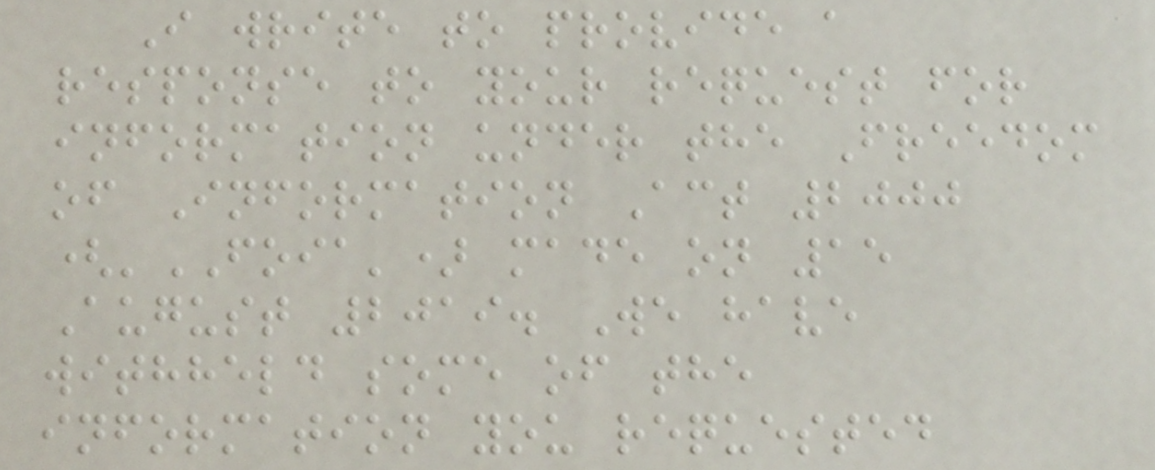I write to provide a
response to your request for
information under the Freedom
of Information Act 2000
('FOIA') made on 15
August 2019. We have
withheld some of the
information you requested
